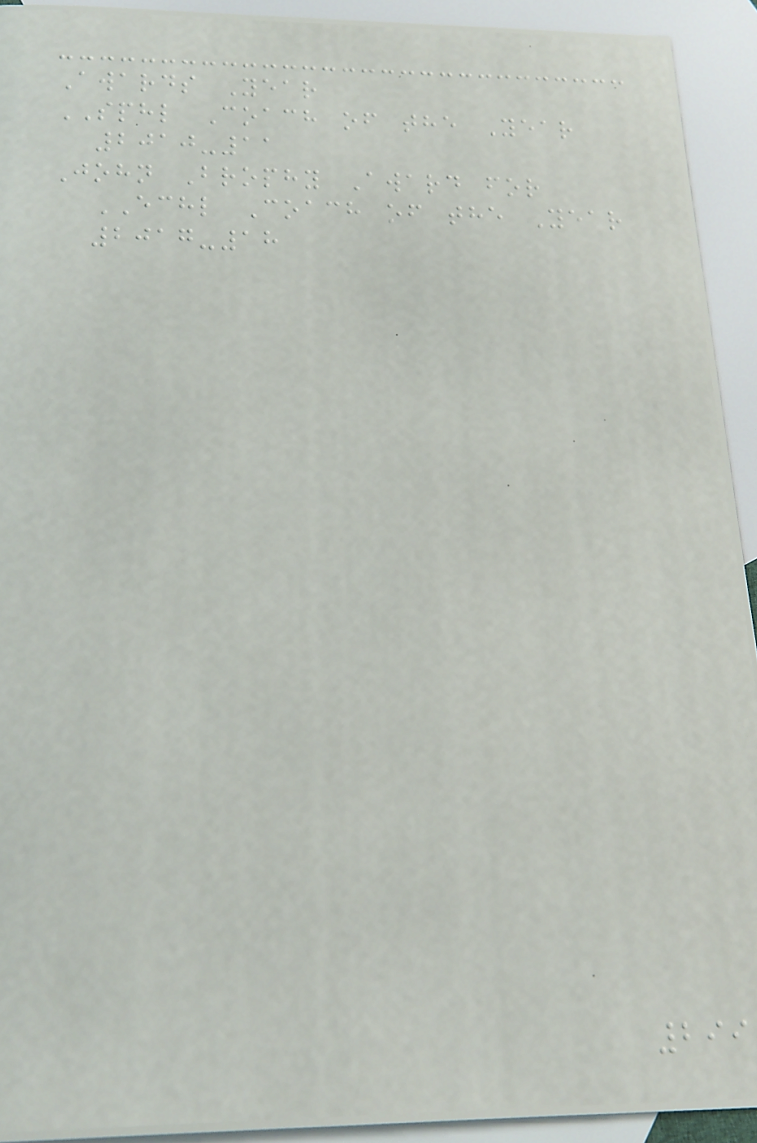Awards Year
SPHL Coach of the Year
2010-11
John Brophy Award for
ECHL Coach of the Year
2017-18
299
